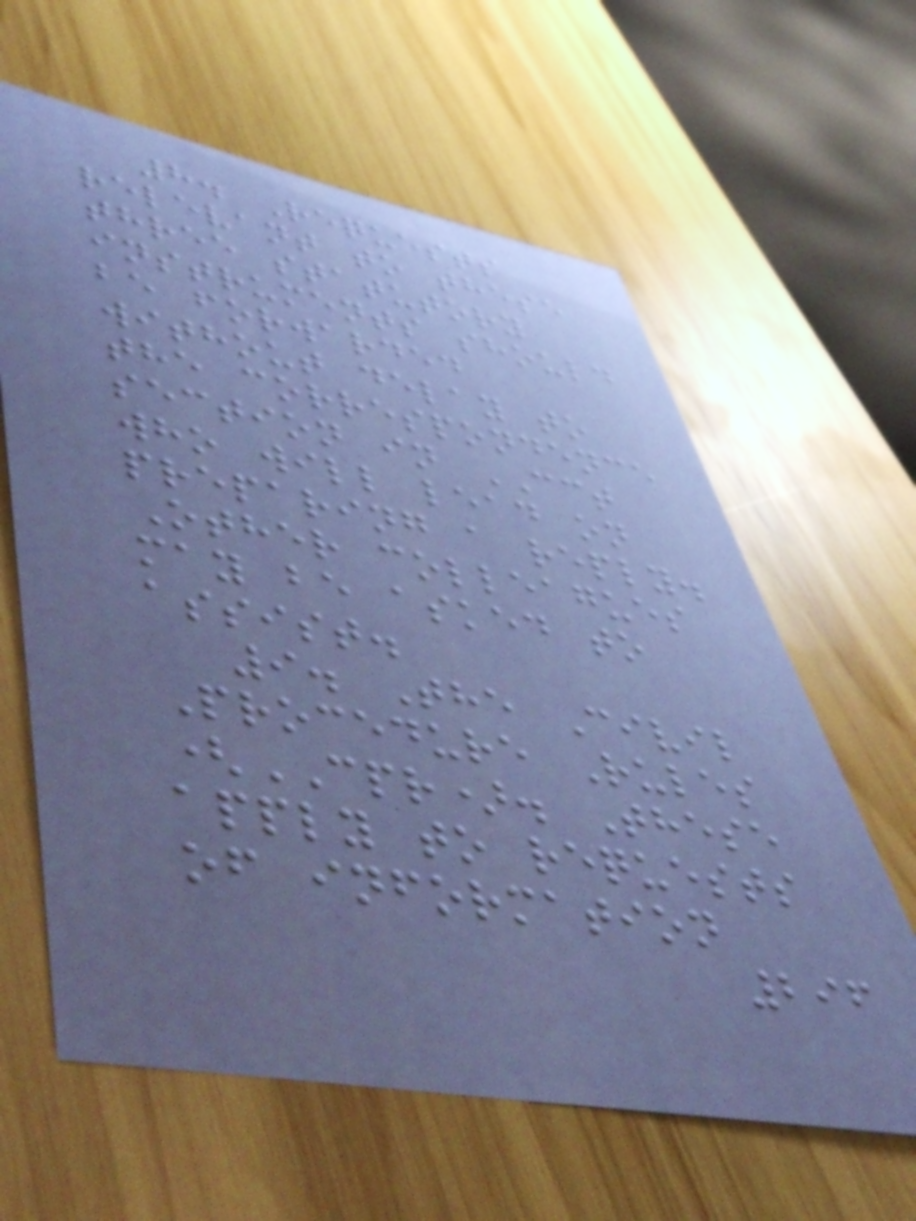8. Requests
relevant to these
three statutory
instruments should
be forwarded
without delay to
the correspondence
section in CCT
who will lead on
preparing a reply.
Other colleagues
may be asked to
assist.
9. The Civil
Procedure Rules
(CPR). These
apply to requests
of information
296
